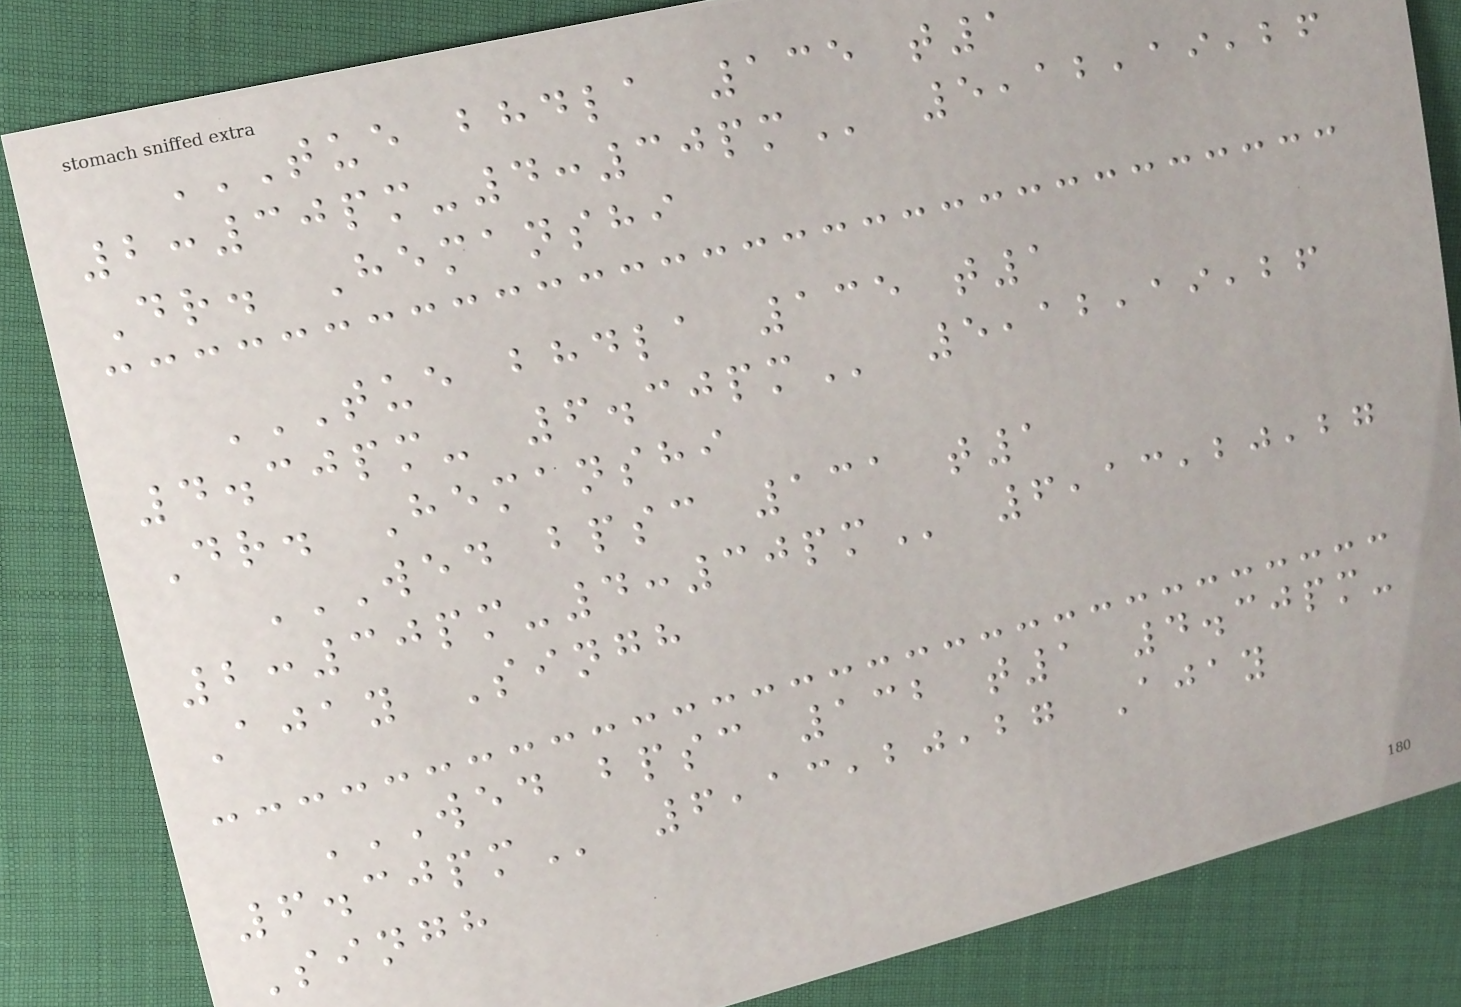TUE BHDLA 135 T1
2:30PM-4:30PM 5,12,19,26
Dr. Hemanshi
TUE BHDLA 135 T1
4.30PM- 6.30PM 5,12,19,26
Dr. Hemanshi
WED BPSC 131 T1
2:30PM-4:30PM 6,13,20,27
Ajay Singh
WED BPSC 132 T1 4.30PM-
6.30PM 6,13,20,27 Ajay
Singh
